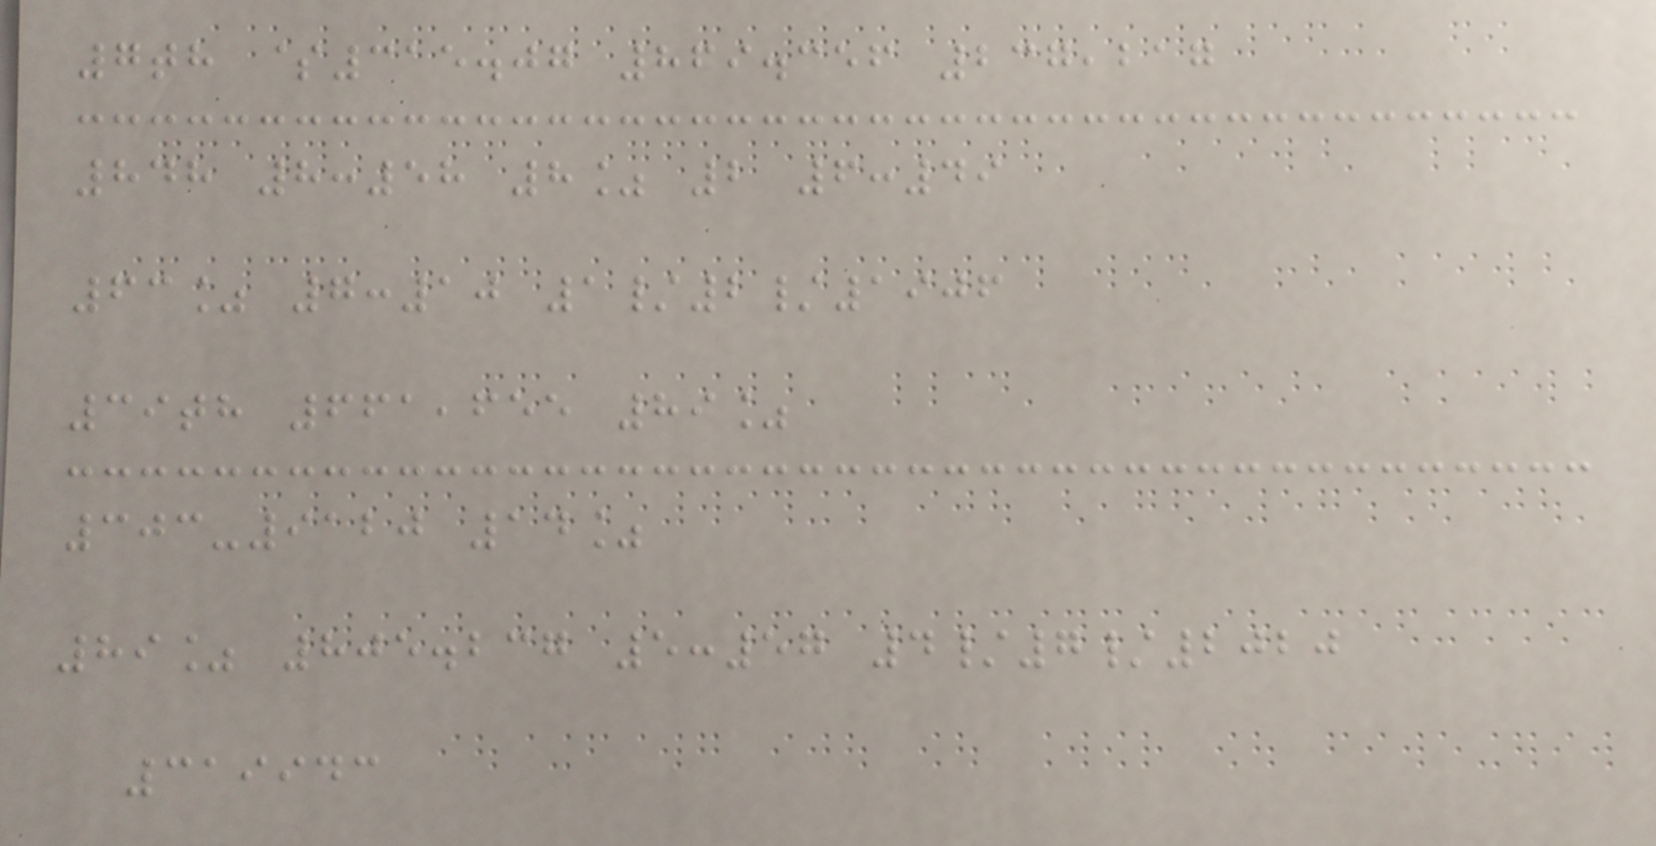7th $315.07 869.356 237,217
848 8:58 8% 2 6:49
63% 7:10 1/2/1906
39th 661,655 89%
303-9120 14%
89% 805.237 5:57 4/7/2020
319943
